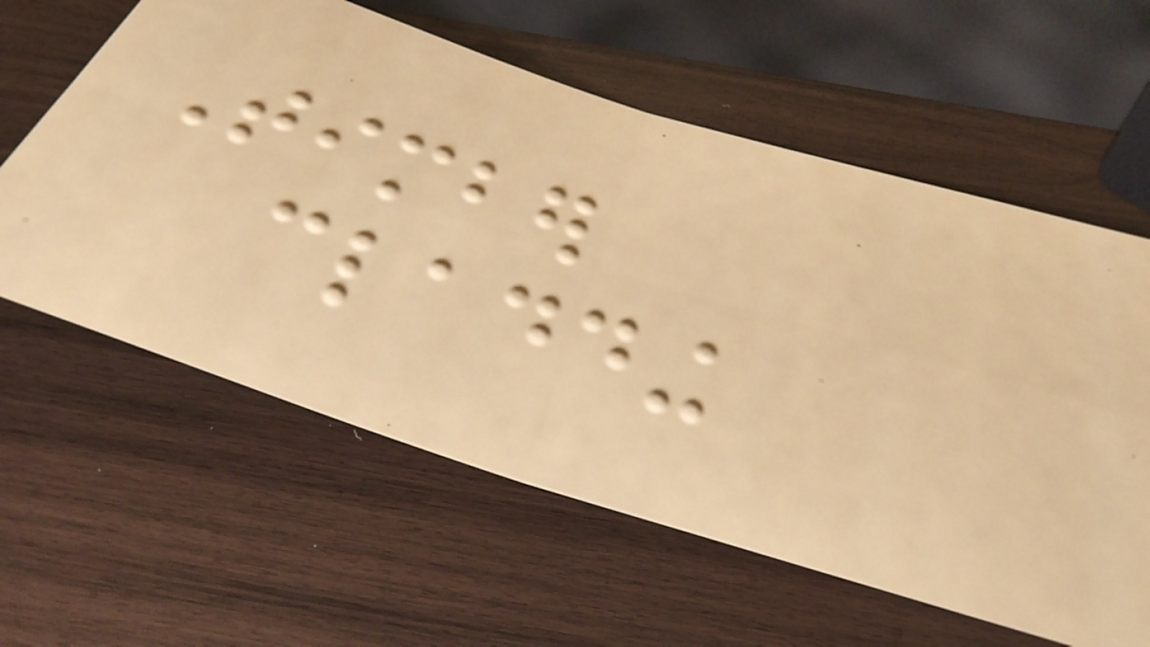Timber
cladding
